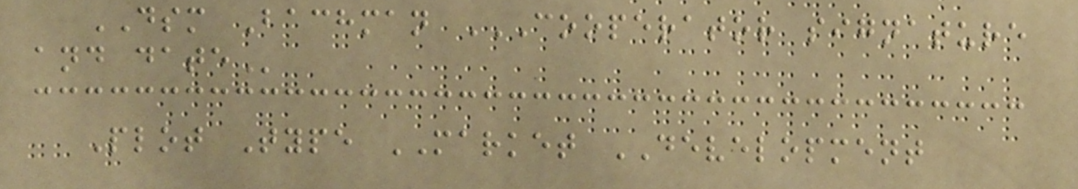DSM Bachman COOPERATOR SIGNATURE
AND DATE
Plot Type MARKET DEVELOPMENT
